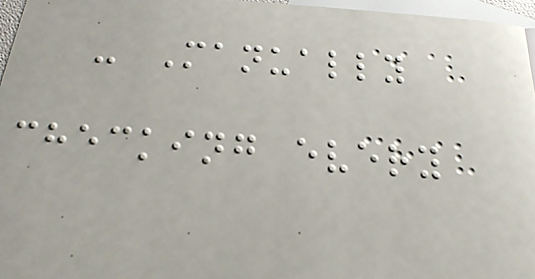- Manually
checking every
